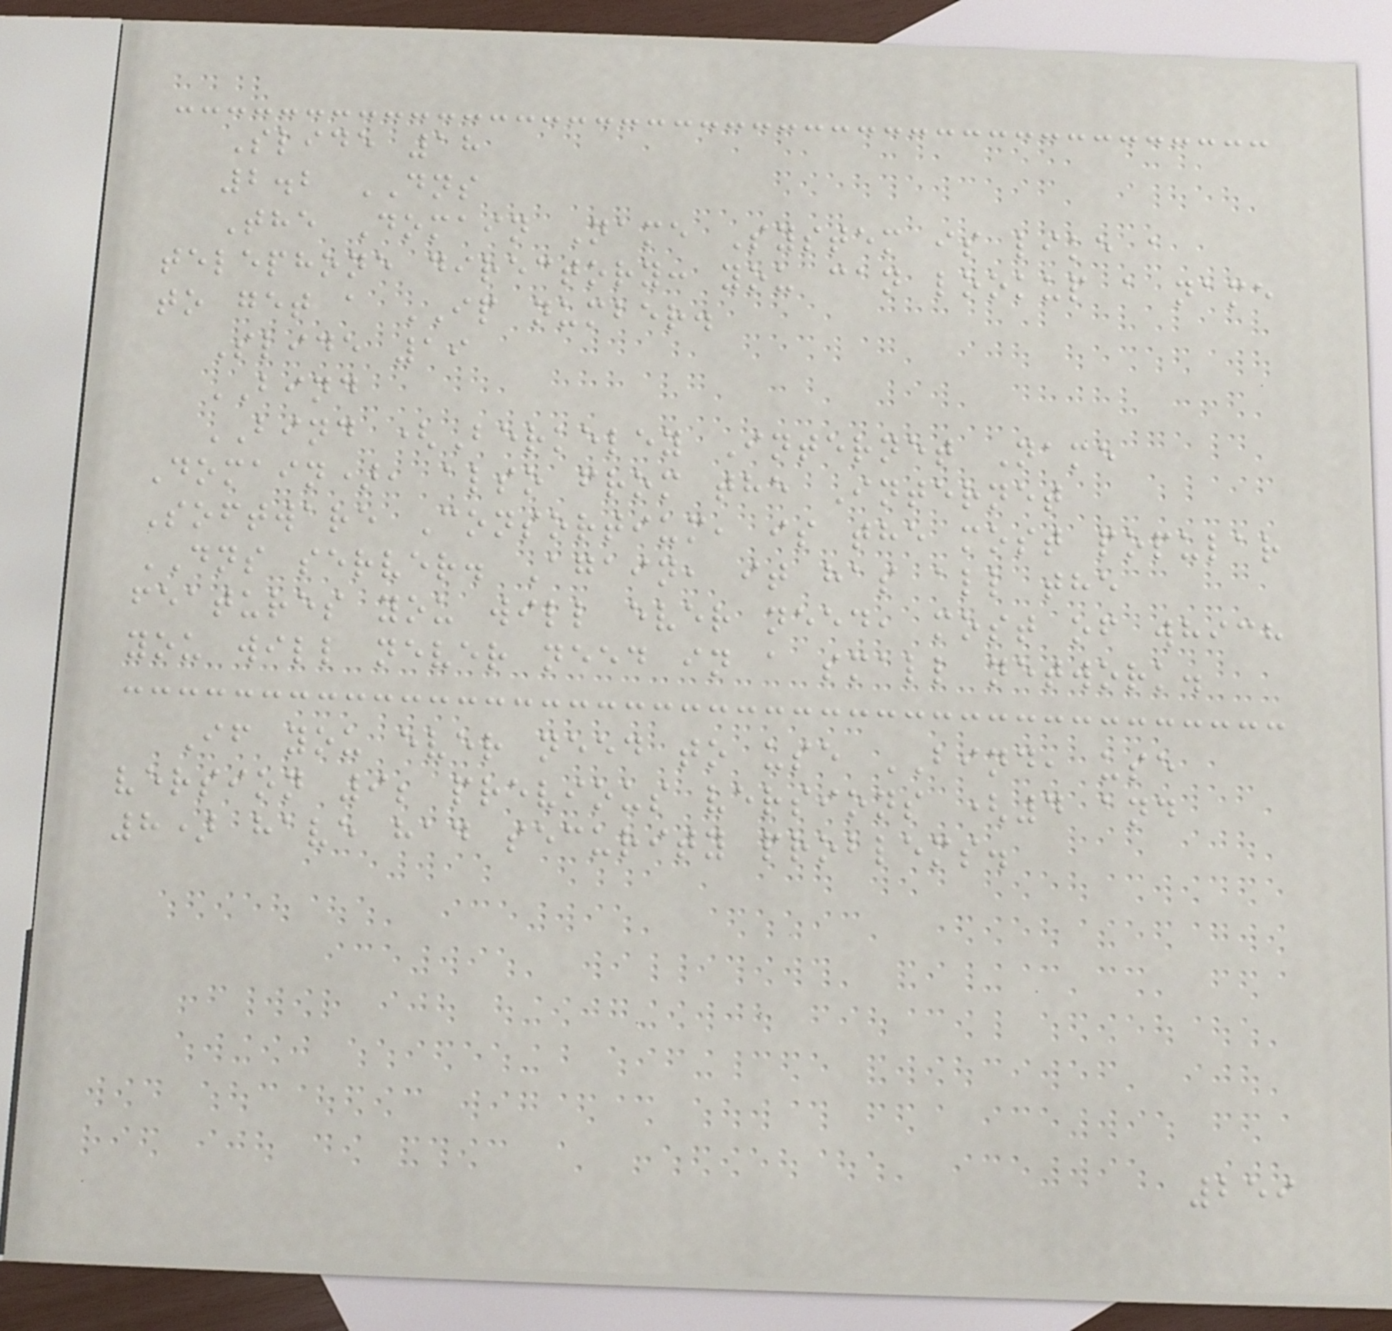Slide 18
2.2 DNS
The Domain Name System is like a
telephone directory: you can lookup a name
to get a IP number.
Slide 19
BIND
BIND (Berkeley Internet Name
Domain), also from the Internet
Software Consortium, is the most popular
DNS server. Again, it has all the
features you will ever need, most of which
you will never need in a small network.
If you ever need to use BIND, use
version 9; previous versions (4 and
8) have had security problems.
259
